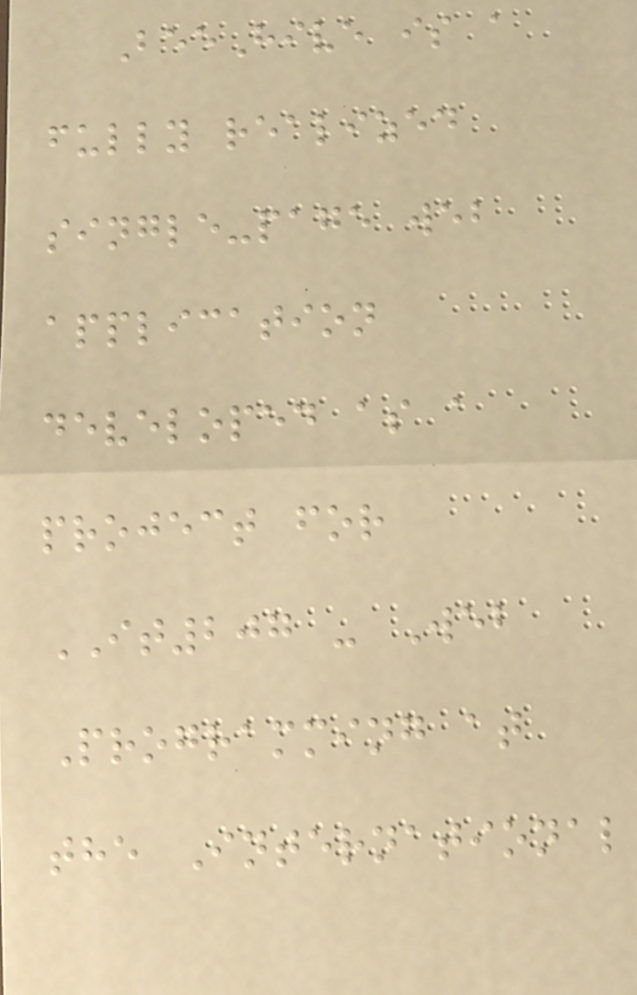BeeHive is a
fully realized
single-page web
application
developed as a
project for
IT207 - Web
Programming at
the International
